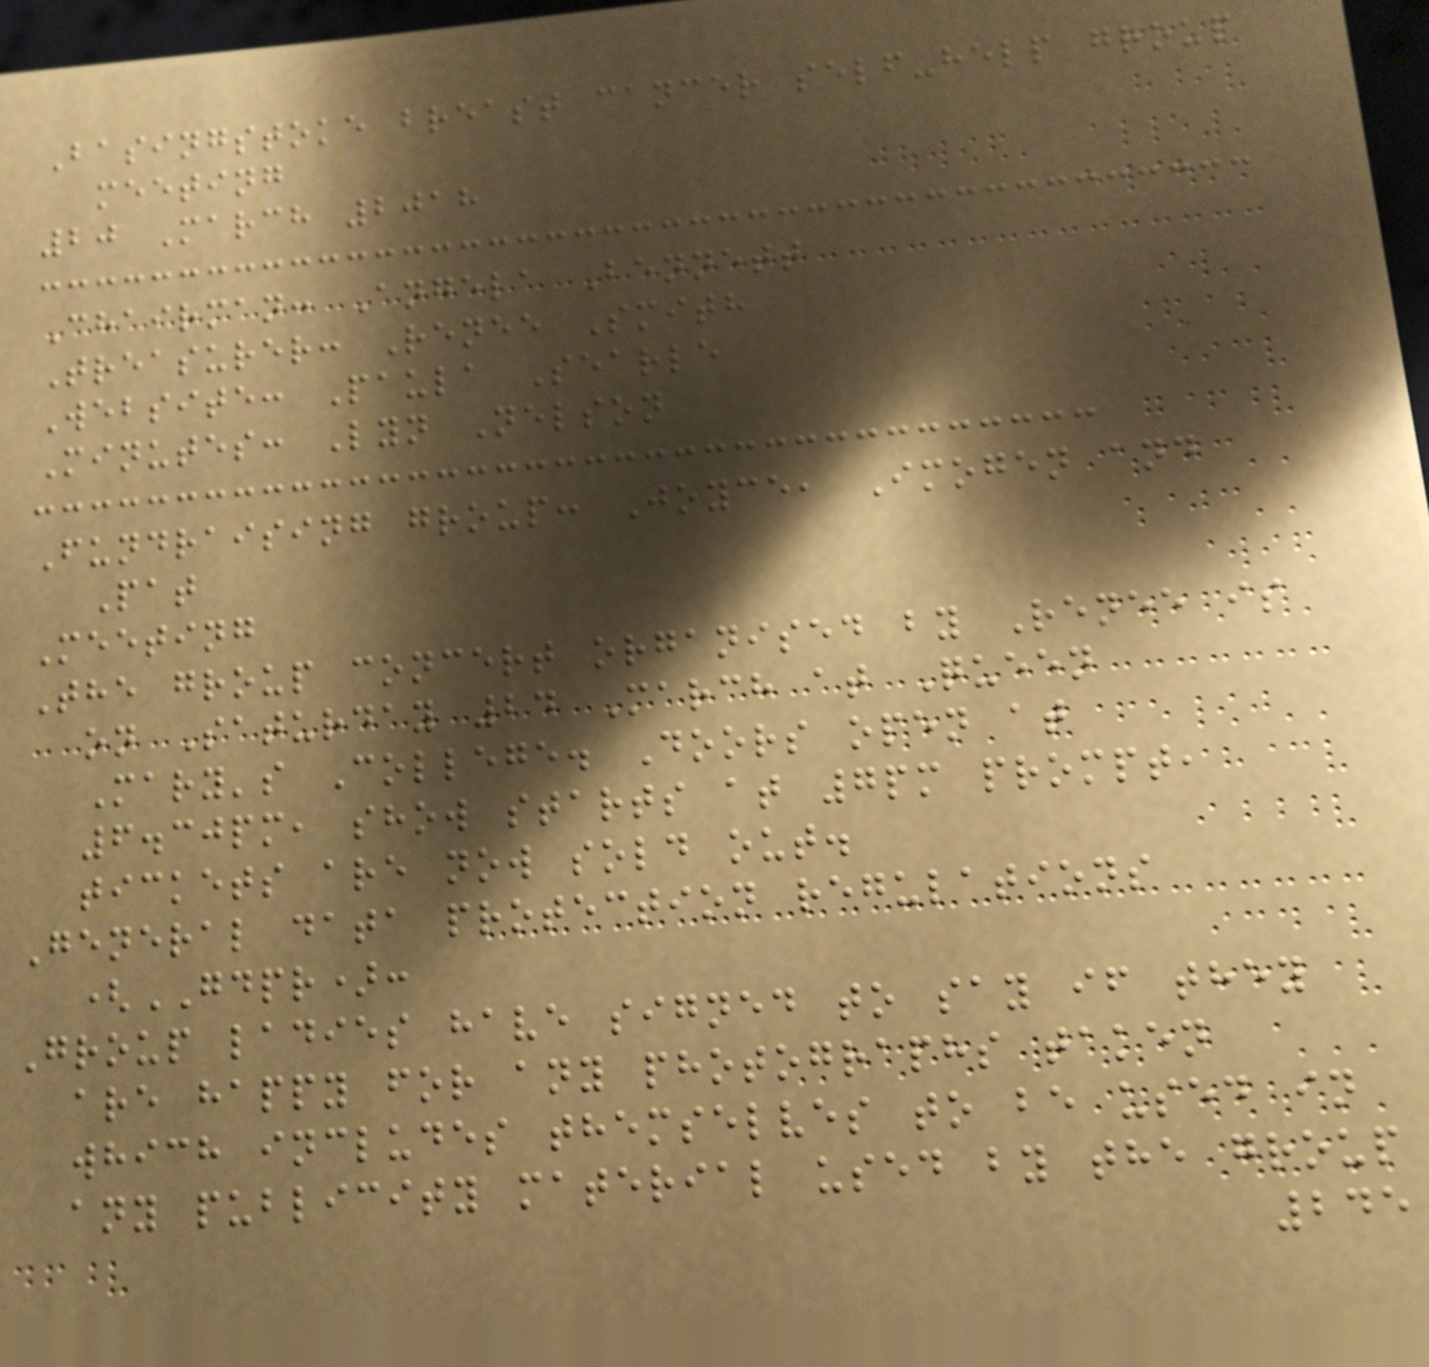Basingstoke breast cancer self-help group
meeting
20 March 2018
Chairman: Angela Bennett
Treasurer: Renee Smith
Website: Paula Searle
Minutes: Lyn Nelson
Fundraising group: Joyce, Imogen and
Pat
Meeting
The group concert organised by Renee is
on Saturday 24 March at Queen
Mary's College. Doors open at
6.30pm, show starts at 7pm prompt,
tickets are now sold out.
General data protection regulations
(GDPR):
Group ladies have signed to say if they
are happy for any photographs taken
which includes themselves to be used in
any publicity material used by the group
245
